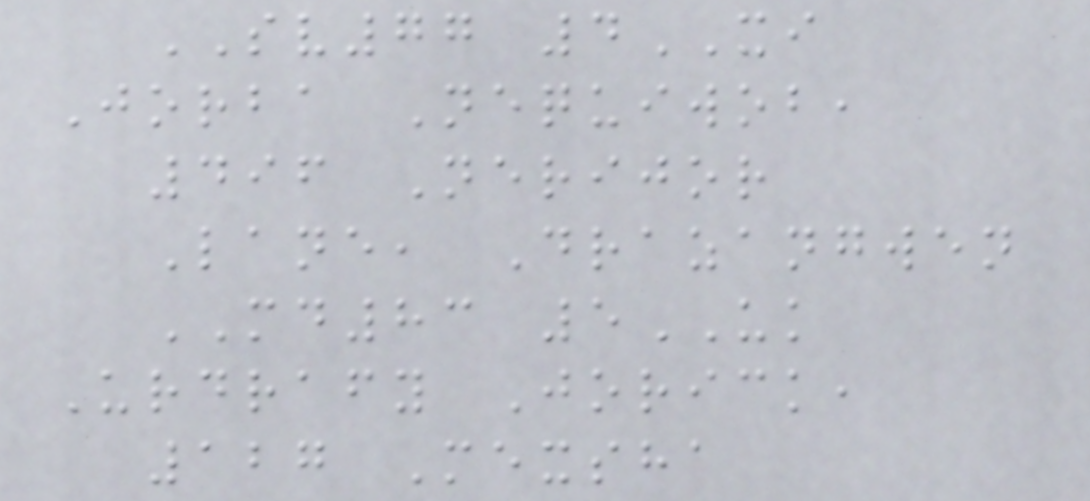SV77 4XI
Jorba Nequiwob,
496 Nerijor
Lane, Drazangwen
MD83 5UK
Urdrafy Jorick,
127 Mexsha
